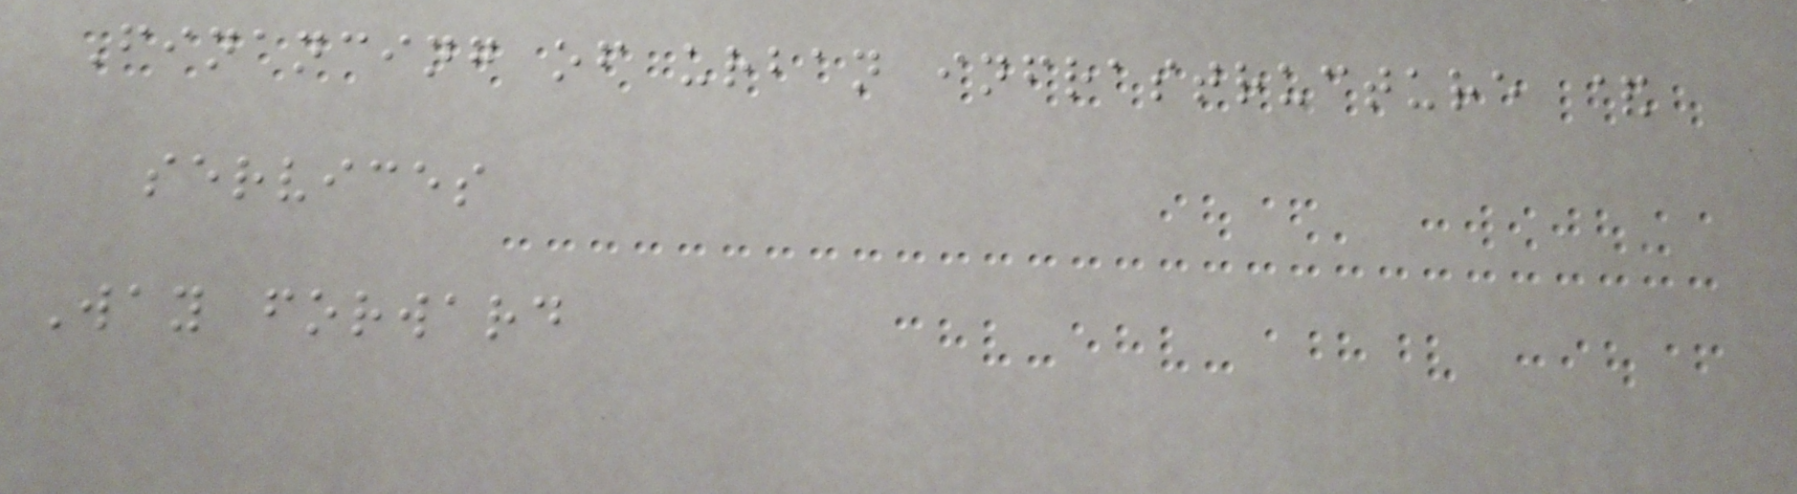Financing of urban infrastructure &
services
Way forward
